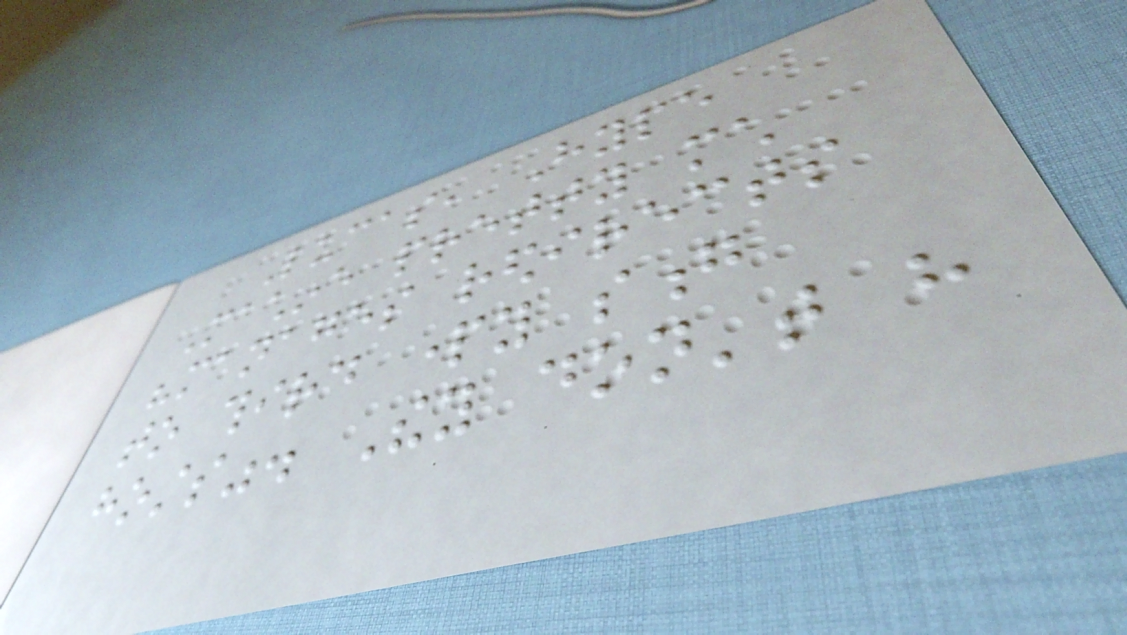Lucas, Hype
Machine pretty much
"manages redirects
to third party song
hosts". They don't have
